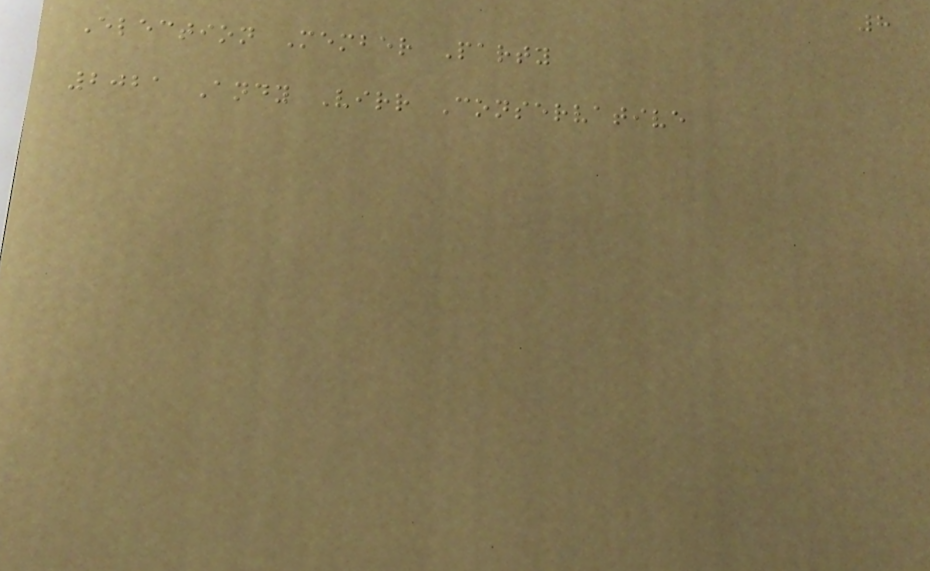8
Election Member Party
2021 Andy Virr Conservative
